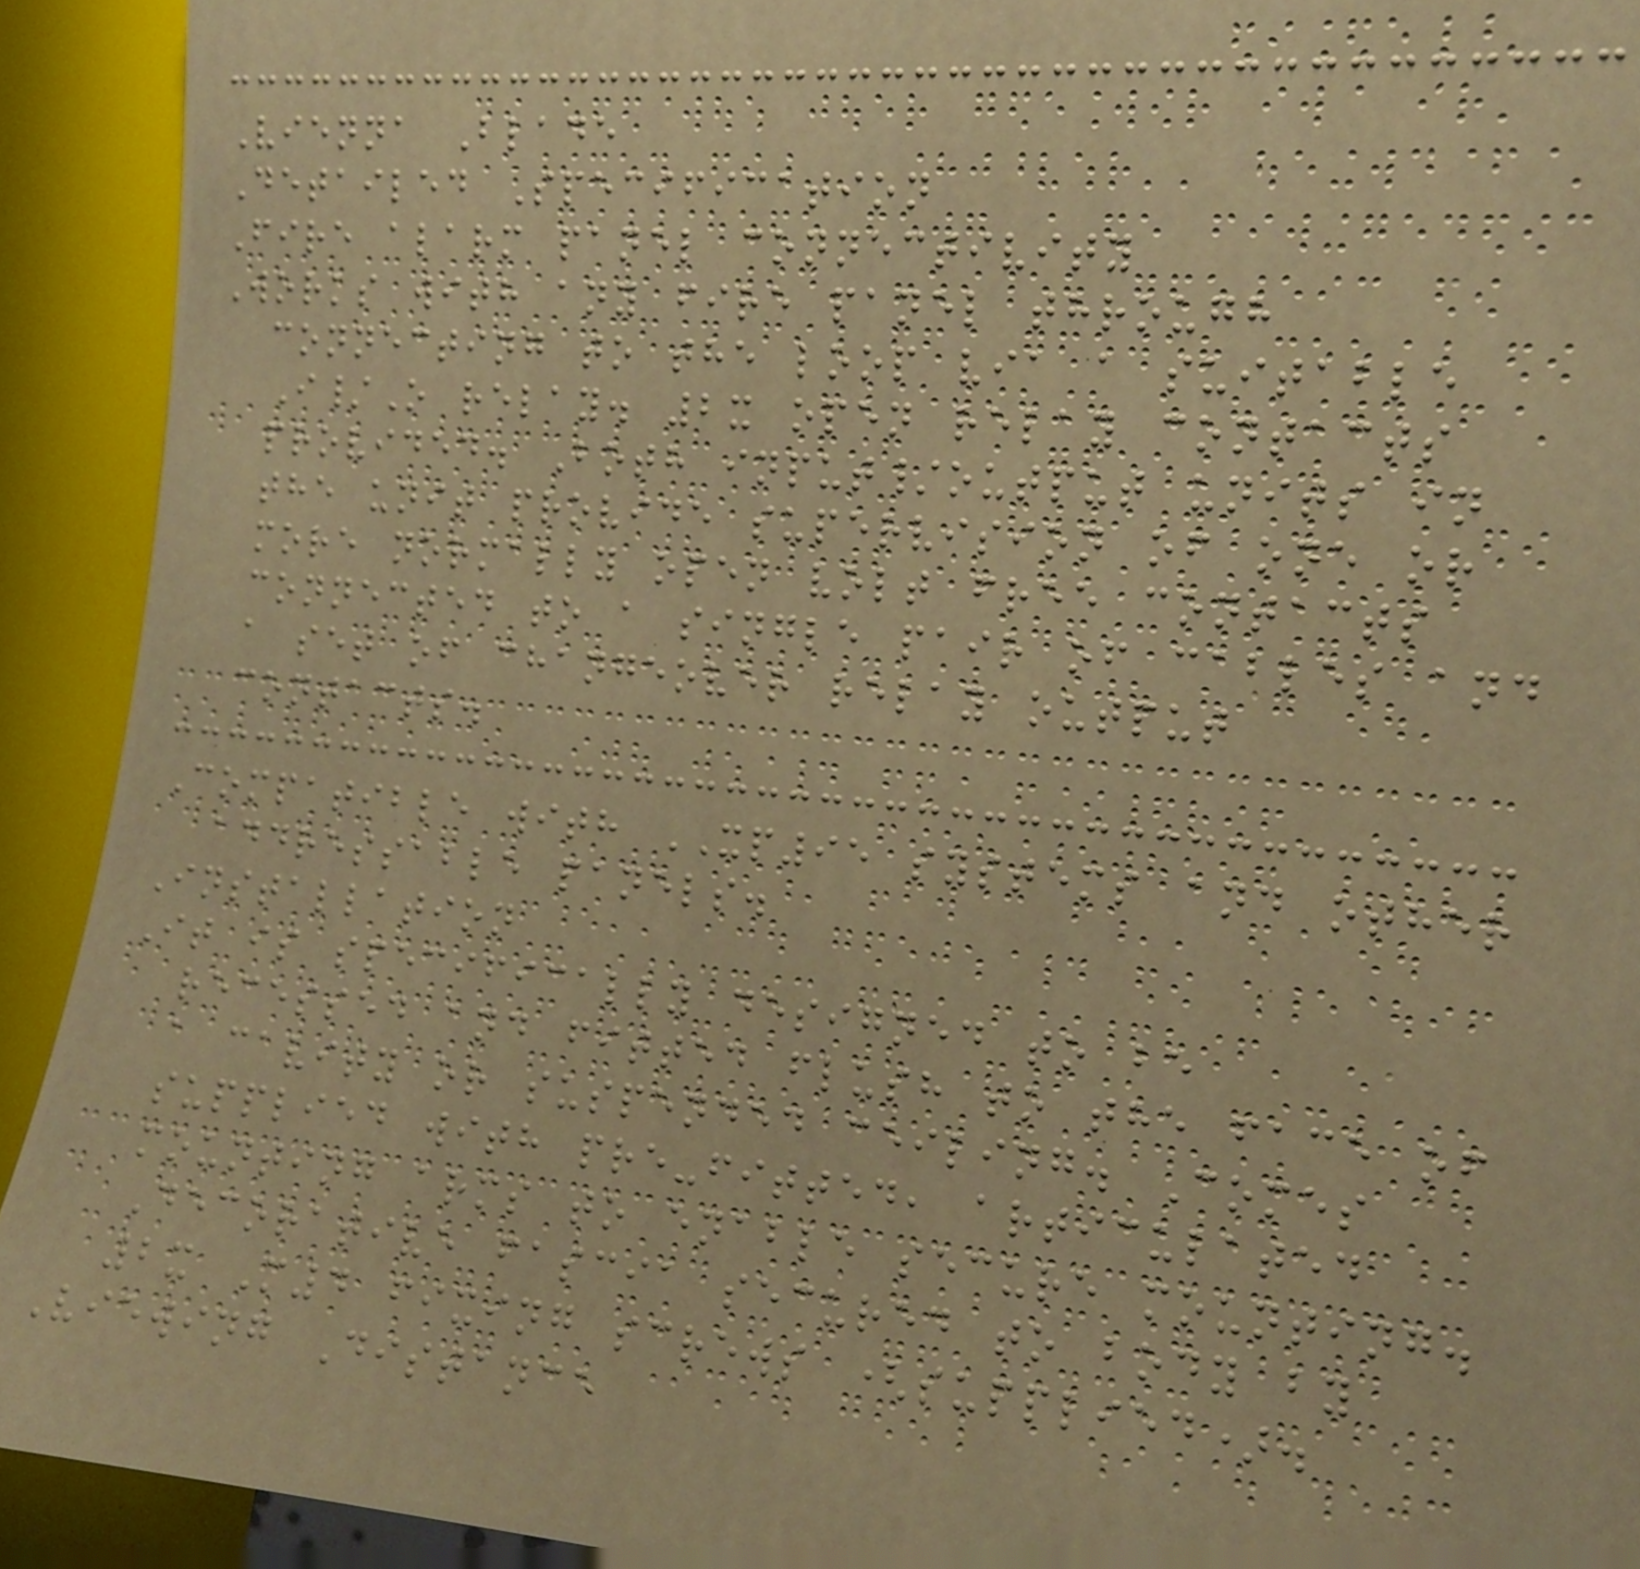Vienna Blade
Detailed Specification
Fire alarm panel connectivity
Works with any fire panel through
connecting to the loop via a suitable
I/O relay. 2x open relay contacts
provided. Both input/output units in
the unit provide supervision of one or
more normally open volt free contacts
connected to a single pair of cables and
a set of changeover relay output
contacts.
Compatible with XP95 systems and other
addressable panels.
Installation
It is specifically designed to be
recessed and fitted flush to the face of
a cavity or suspended ceiling. Comes
supplied with pre-fitted, articulated
mounting arms to enable secure mounting.
Decorative fascia secured to body by
2x M4 fixing screws (supplied).
Viewing Distance
